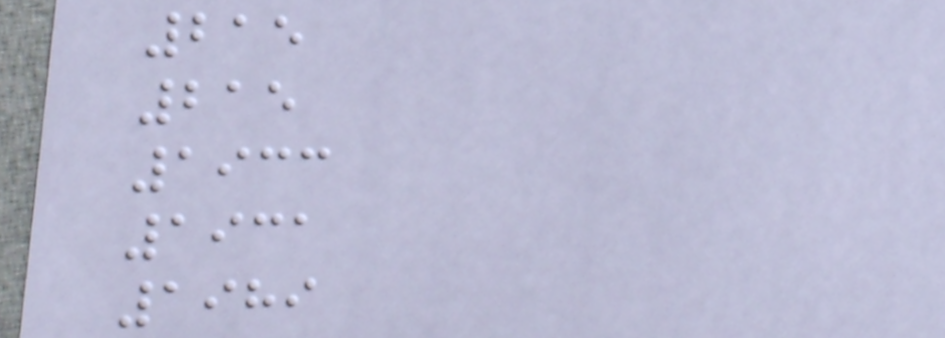215
215
1933
1931
1989
